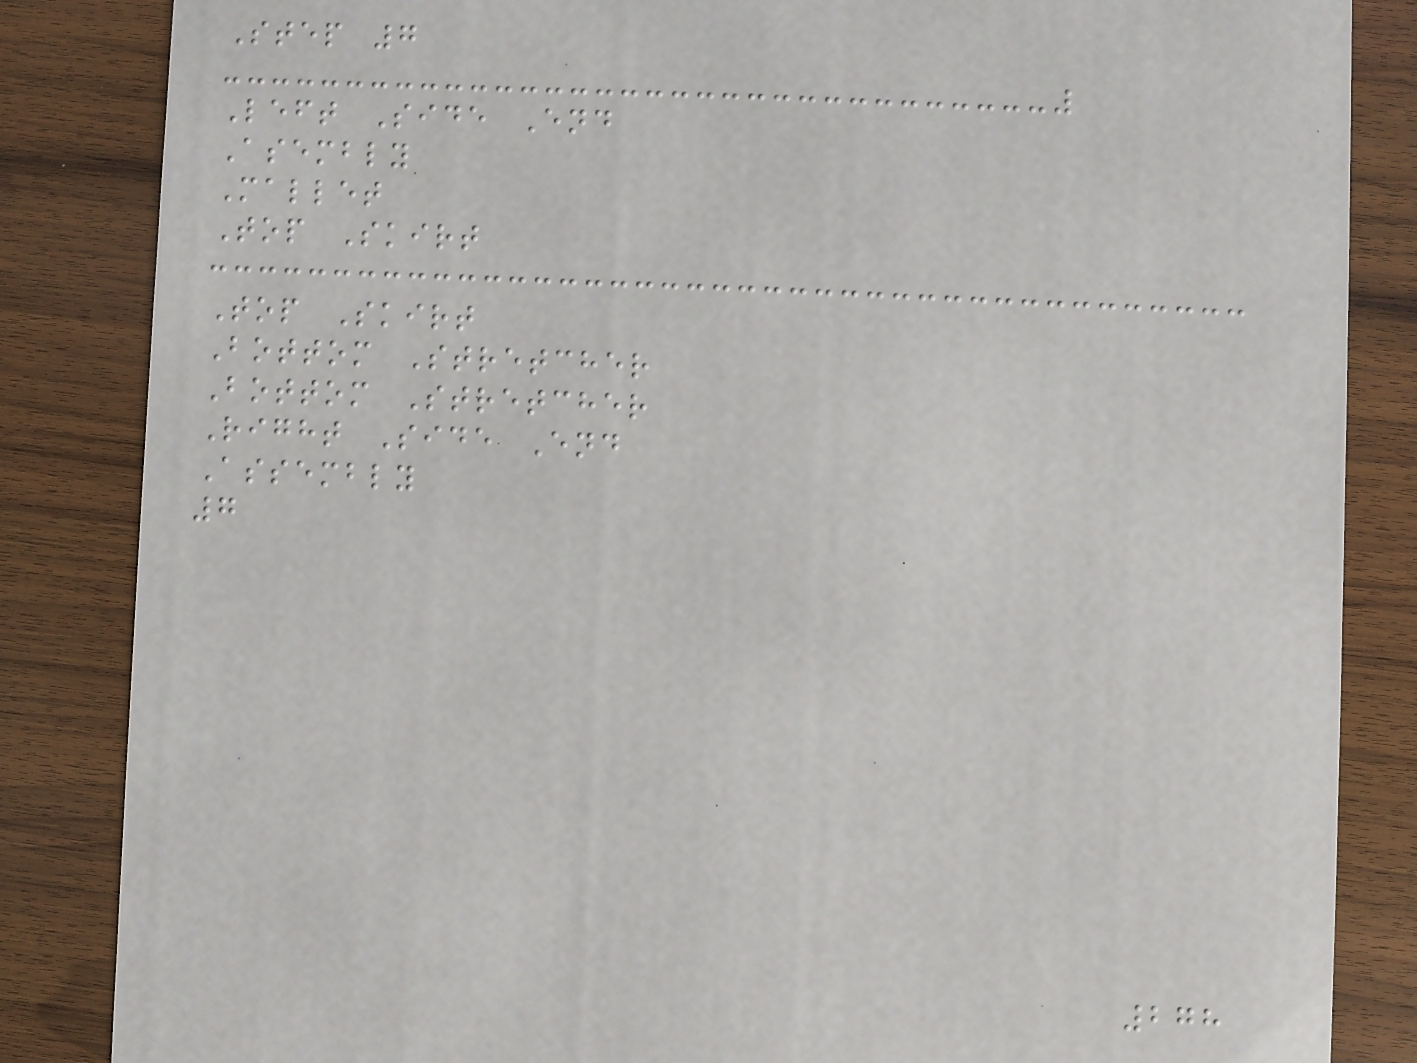Step 7
Left Side End
Asembly
Mallet
Top Skirt
Top Skirt
Bottom Stretcher
Bottom Stretcher
Right Side End
Assembly
7
278
